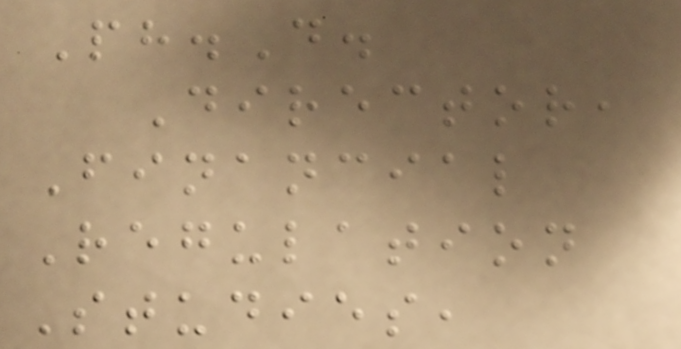Ph.D.
Director,
Financial
Regulation
Studies,
